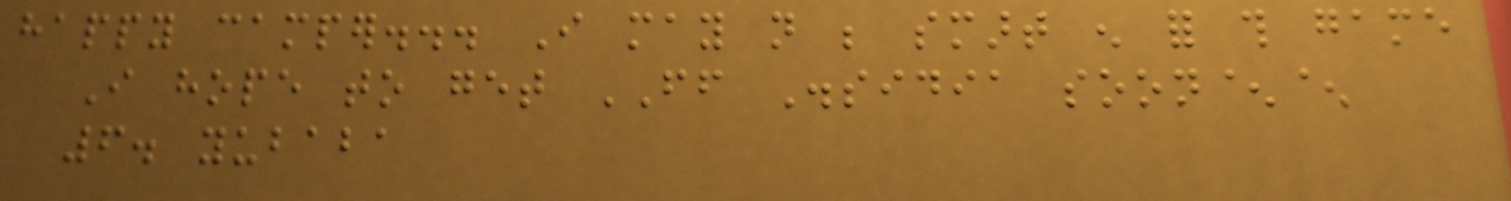happy camper... I may not be smart enough for this game
I hope to get FF Dissidia soon^^
6. yubaba
